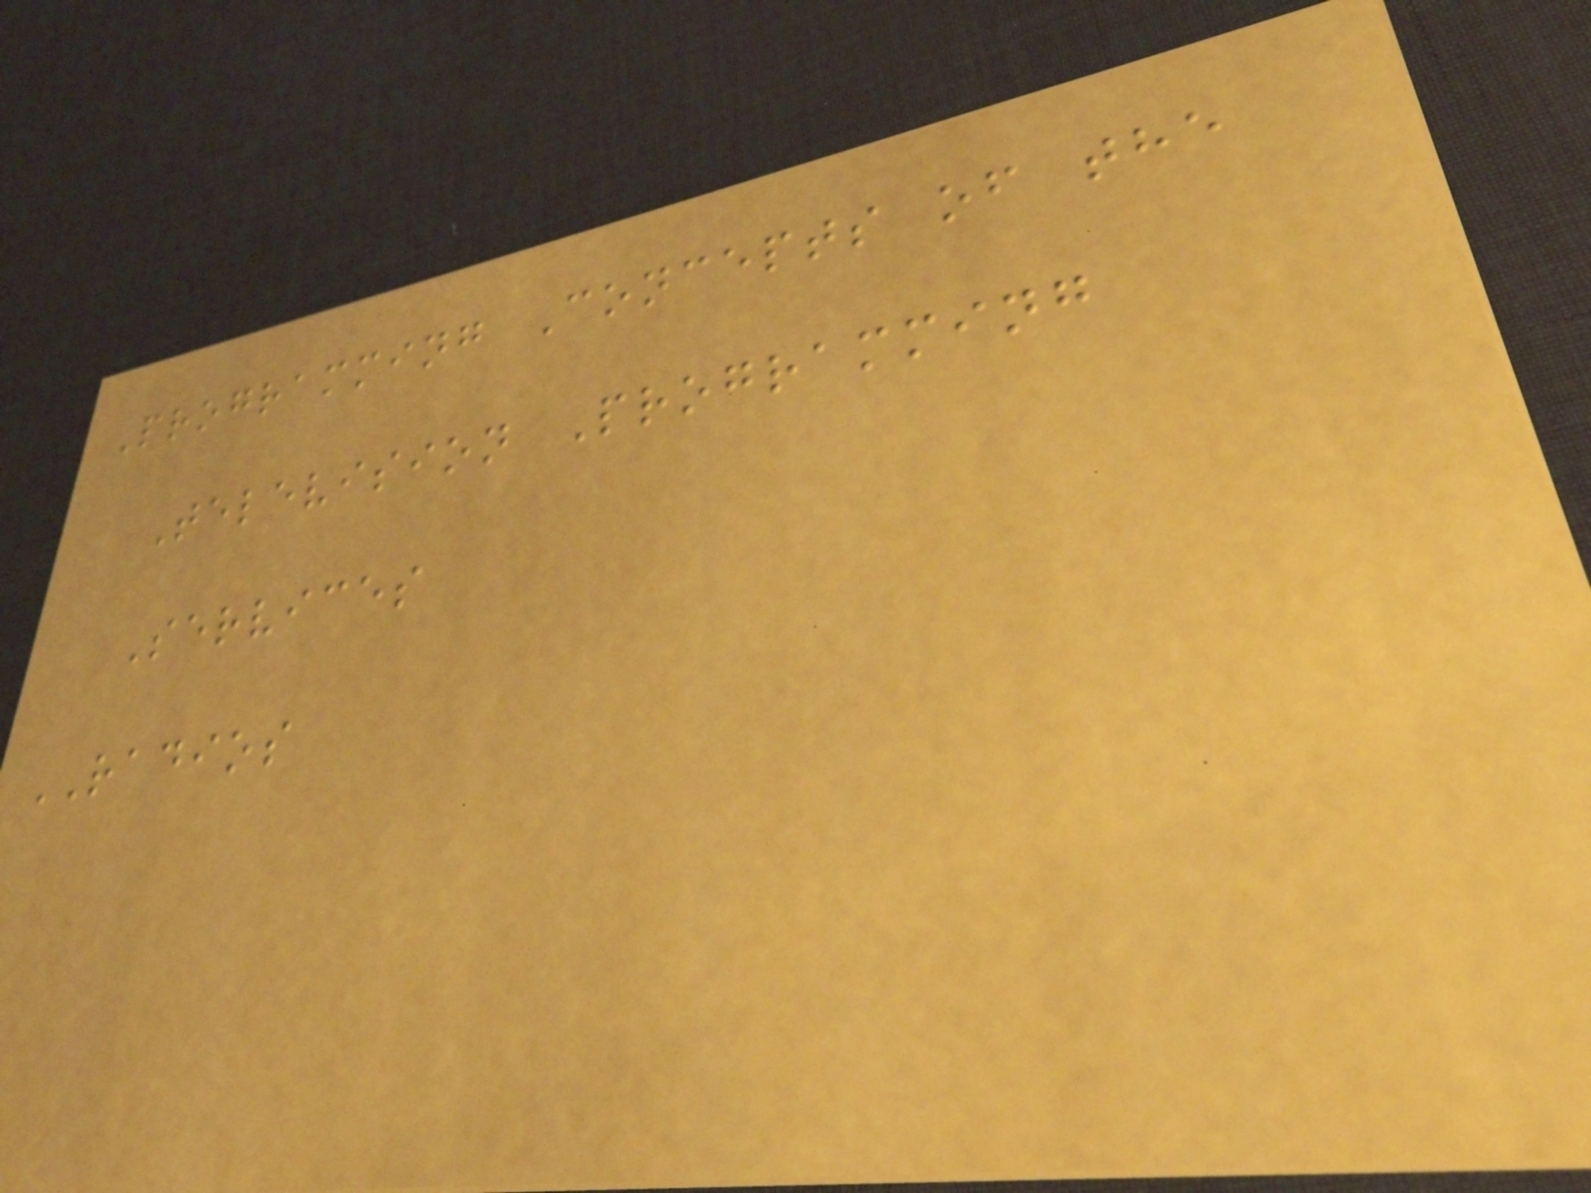Programming Concepts of the
Television Programming
Services
RADIOS
